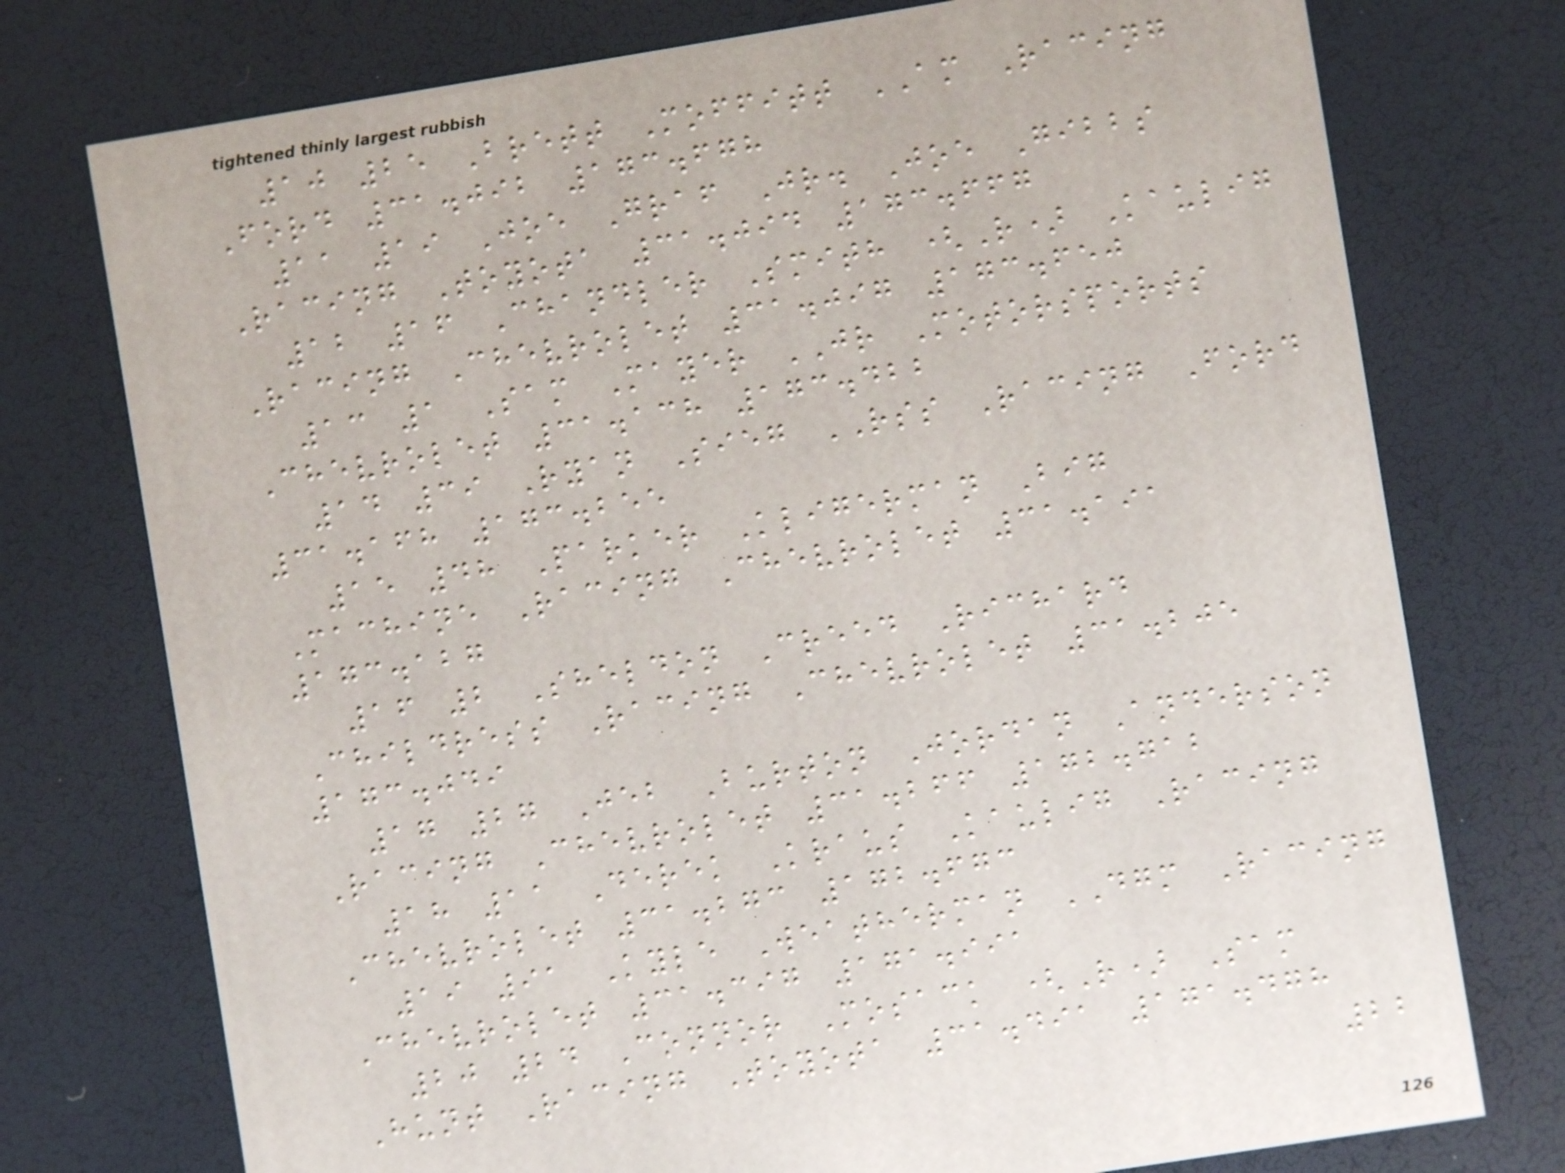10 25 Brett Moffitt AM Racing
Ford 31.092 173.678
11 19 Joe Graf Jr. Joe Gibbs
Racing Toyota 31.094 173.667
12 16 Chandler Smith (R) Kaulig
Racing Chevrolet 31.097 173.650
13 1 Sam Mayer JR Motorsports
Chevrolet 31.138 173.422
14 39 Ryan Sieg RSS Racing Ford
31.168 173.255
15 48 Parker Kligerman Big
Machine Racing Chevrolet 31.191
173.127
16 2 Sheldon Creed Richard
Childress Racing Chevrolet 31.205
173.049
17 27 Jeb Burton Jordan Anderson
Racing Chevrolet 31.266 172.712
18 11 Derek Kraus Kaulig Racing
Chevrolet 31.273 172.673
19 91 Kyle Weatherman DGM Racing
Chevrolet 31.397 171.991
20 24 Connor Mosack (R) Sam
Hunt Racing Toyota 31.491 171.478
22
